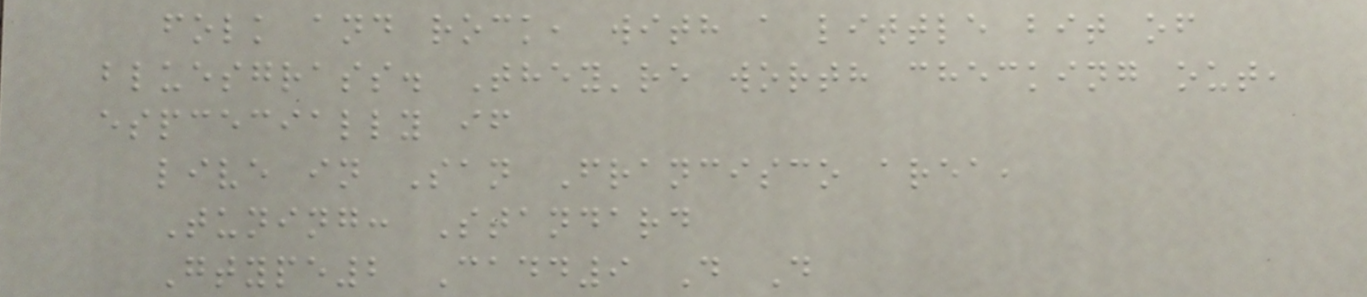folk and rock, with a little bit of
bluesgrass. They're worth checking out,
espcecially if
live in San Francisco area,
Tuning: Standard
Gtype2 Cadd9 D D
